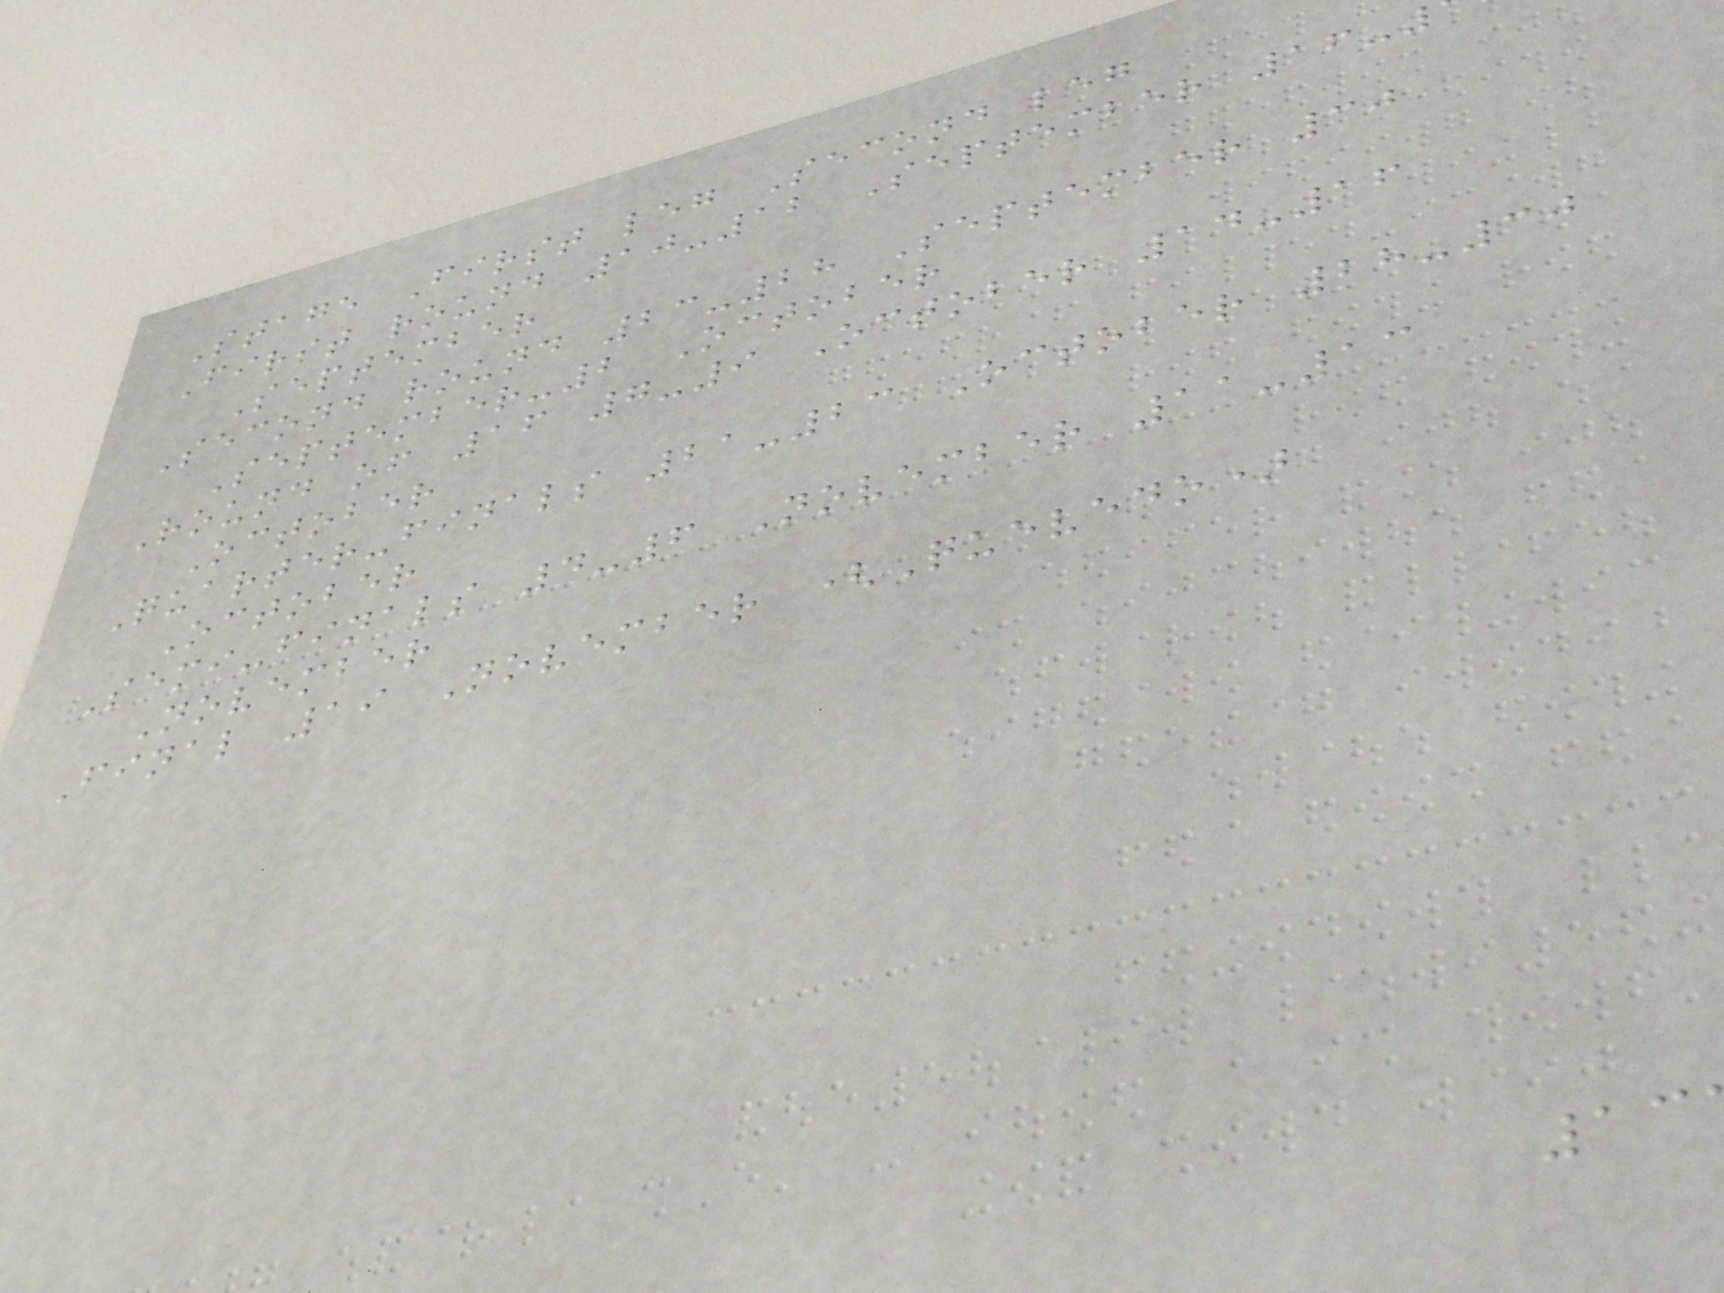Stage First leg Second leg
First round 10-12 September 16-
September
Second round 23-28 September 30
September-2 October
Round of 16 7-9 October 14-16
October
Quarter-finals 21-23 October 28-30
October
Semi-finals 4-6 November 11-13
November
Final 19 November (Quevedo)
